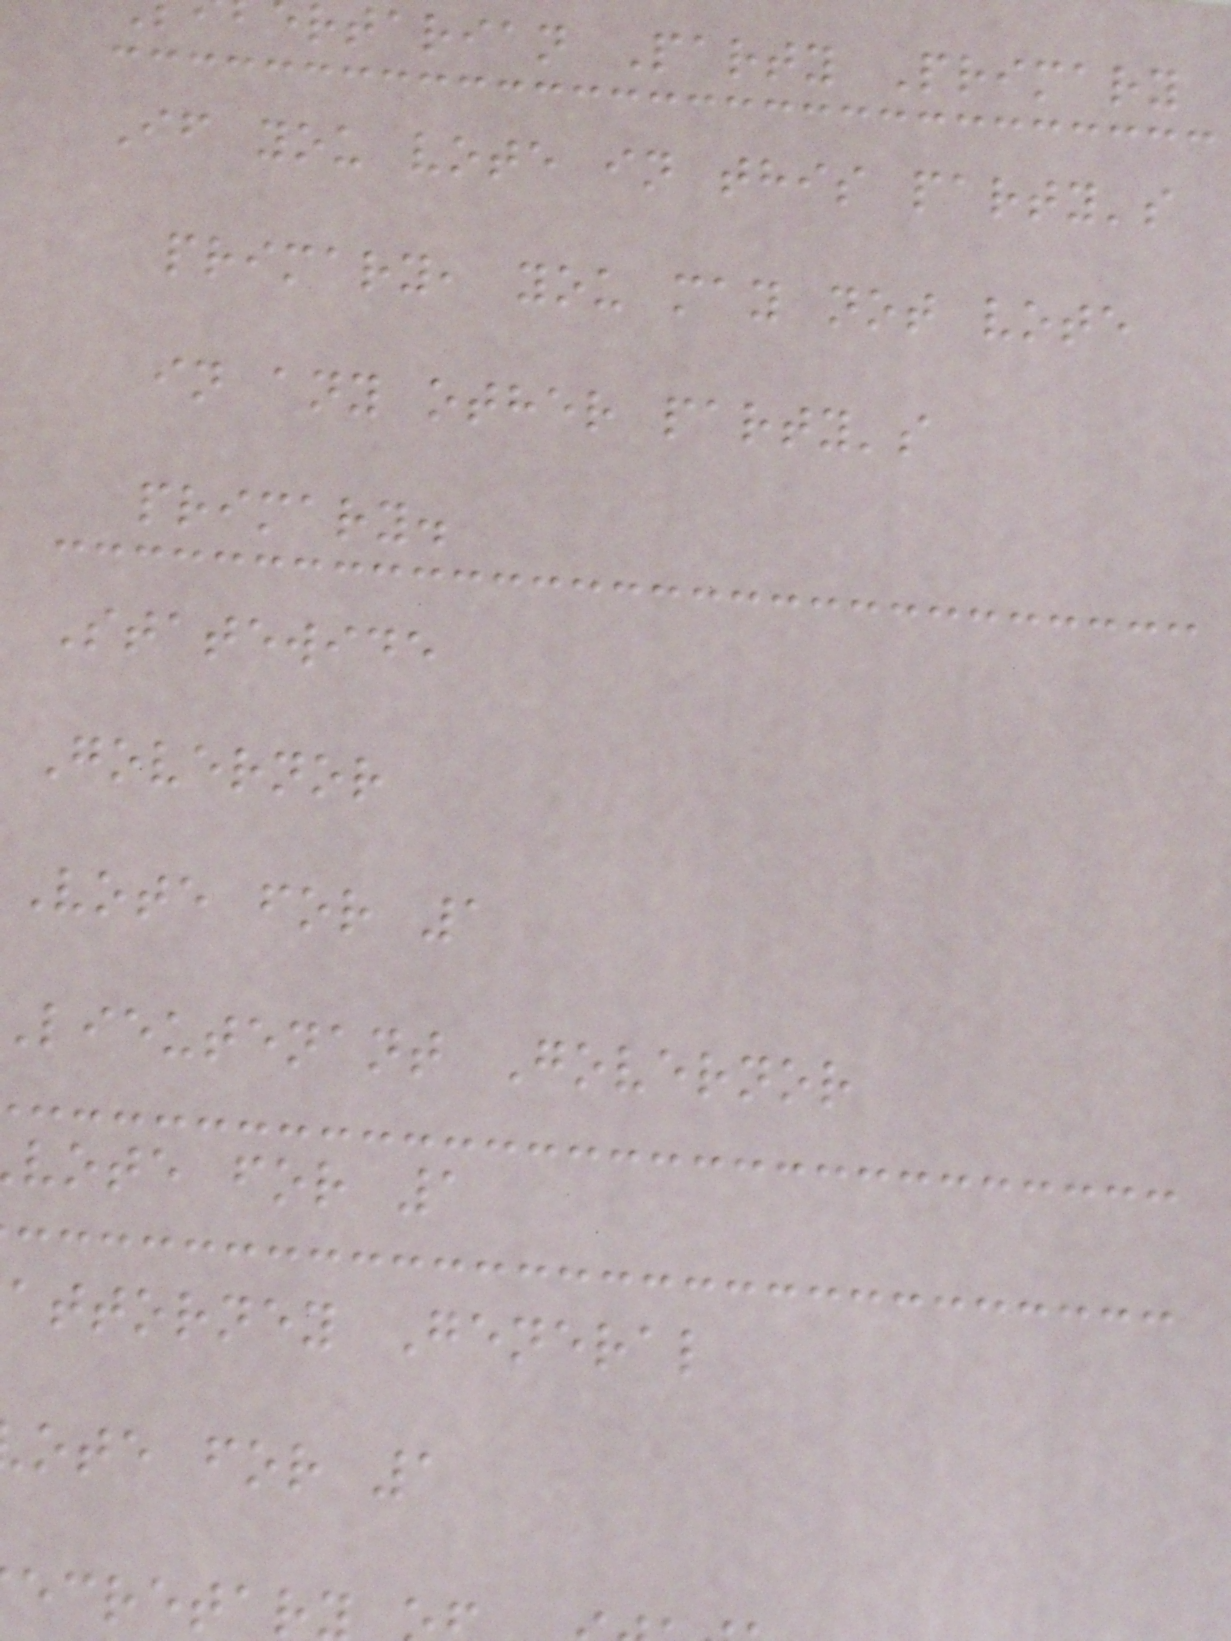rtarian Party Primary
If you vote in this party's
primary, you may not vote
in any other party's
primary.
Statewide
Governor
Vote for 1
lieutenant Governor
vote for 1
attorney General
ote for 1
